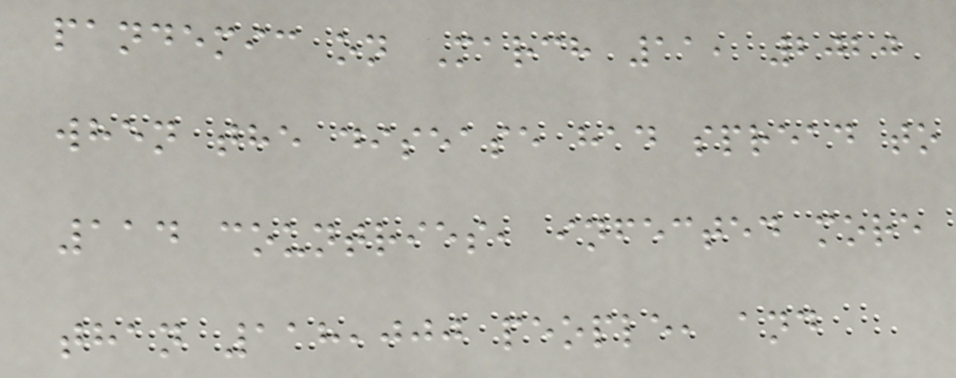pandemic on March 11, 2020
when the disease had spread to
114 countries, infected more
than 118,000 people, and
